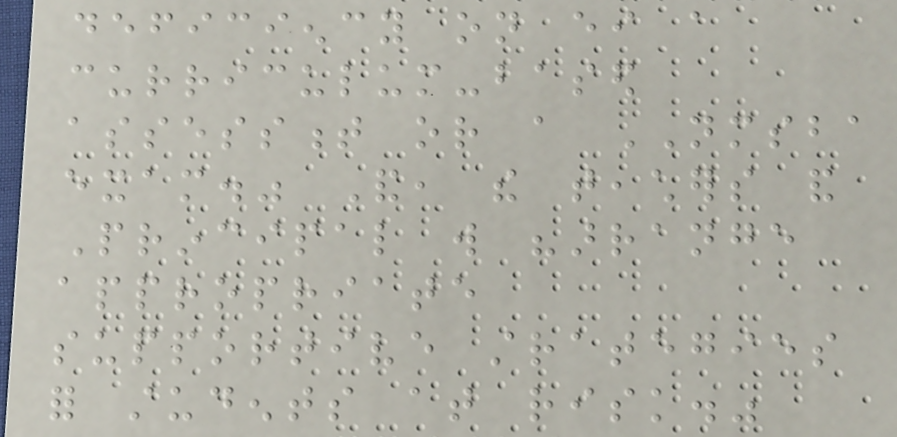deficiency on either a
curriculum-based
assessment or a NMSBA
exam." And, the teachers and
Principal will "arrange
appropriate
supportive strategies
for students at risk."
